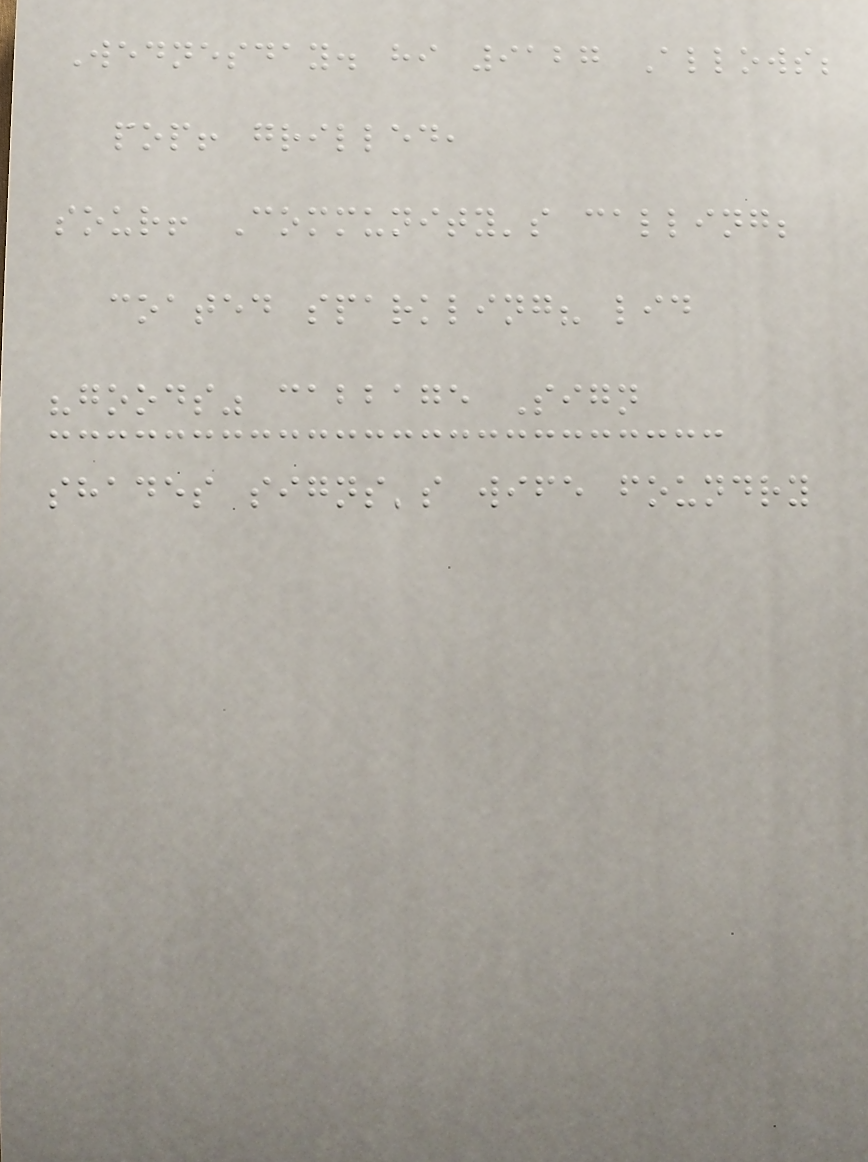Wednesday. hi 9127 Allows;
pop! grilled,
sour! Community's calling;
coated sparkling? lid
"goods" cabbage Sign
shades signs's wife foundry
